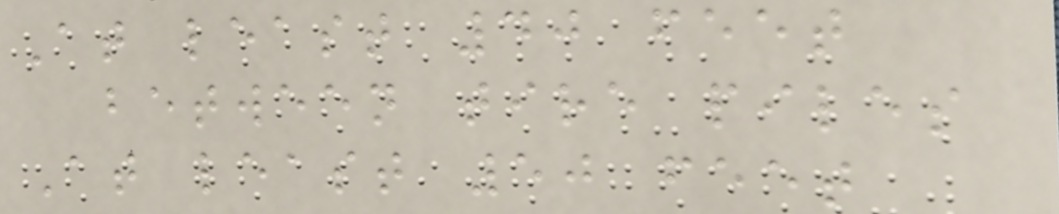At least 40 feet
between tire piles
At least 50 feet
